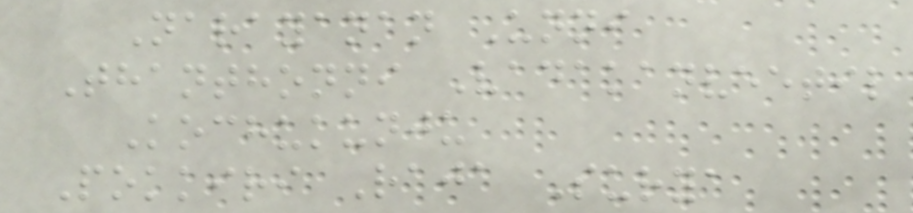Narayanan Unni
Thanthonni Vadakanveetil
Kochukunju
Pokkiri Raja Surya
